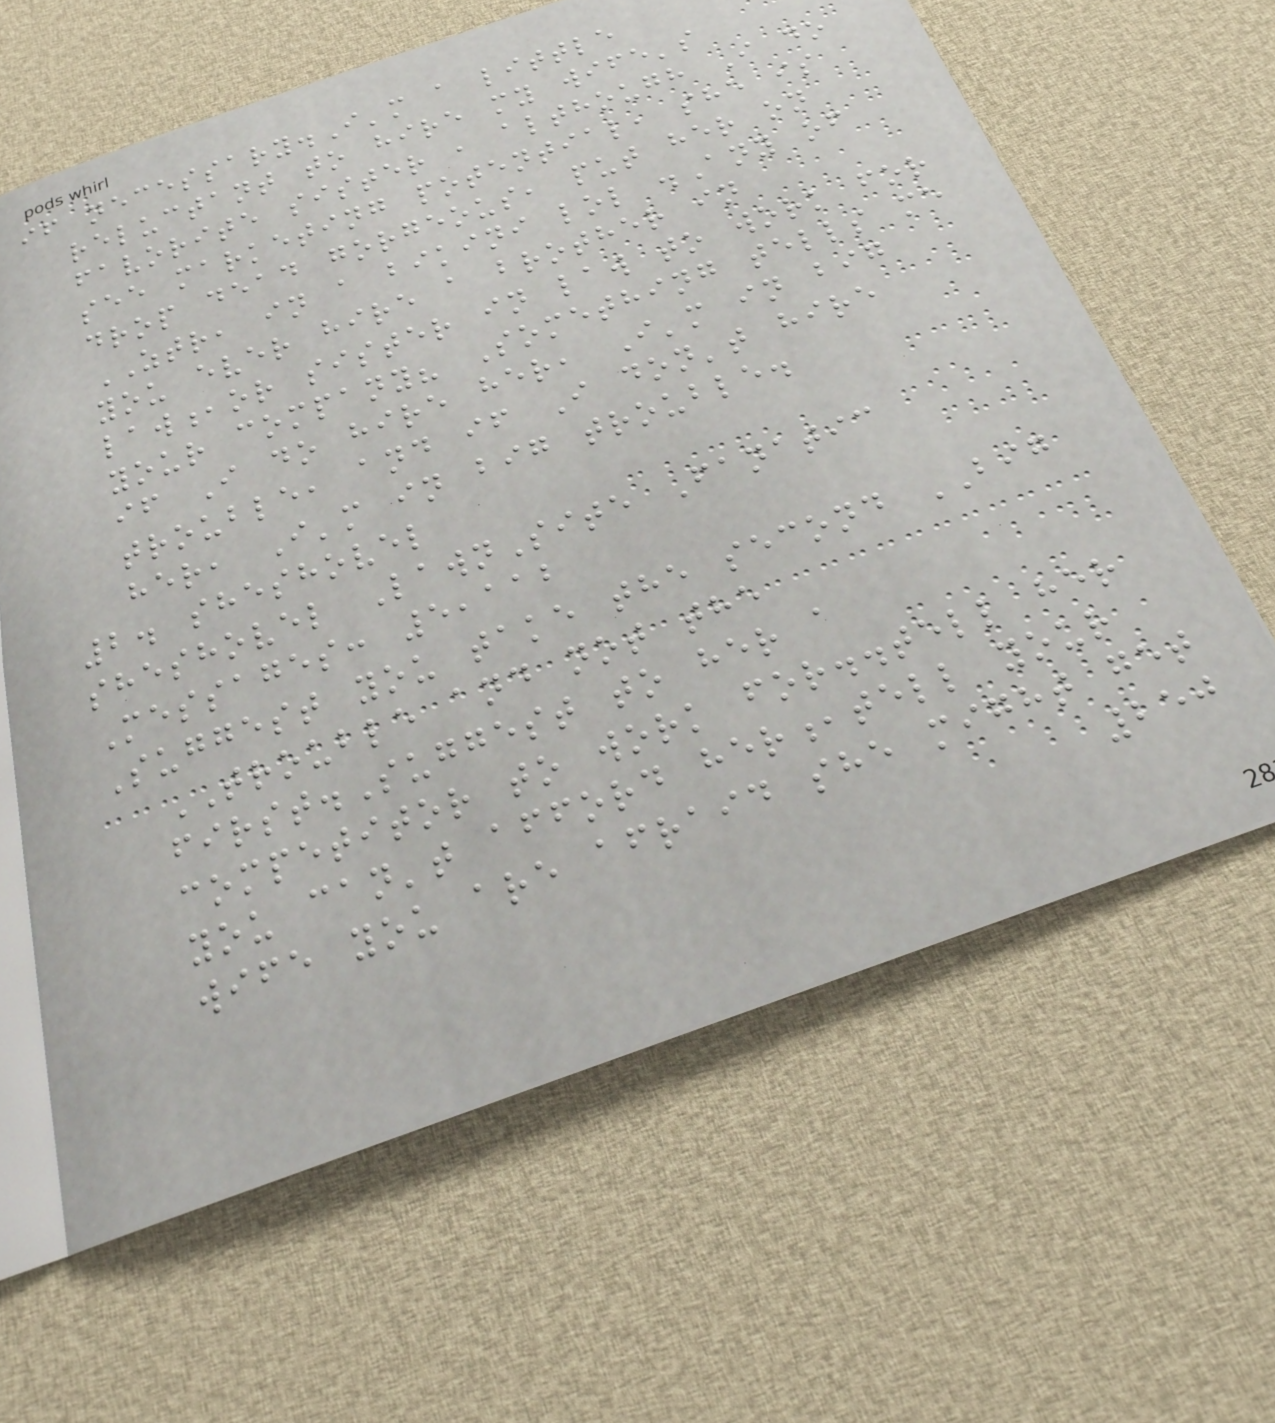if necessary.I'm a little
reluctant to hire my wife's
favorite sister , although I do
see marketing potential, she is
drop dead gorgeous, put her on
ZTR, in a bikini lol .Any of
you ever hire a brother in
law,or sister in law to work for
your company? Something tells me
if I do hire her, I'm in big
trouble, and if I don't hire
her, I'm in big trouble.
2. sheshovel
sheshovel LawnSite Fanatic
Messages: 5,112
Suggest you take the second BIG
TROUBLE and not the
first.Suggest to her a
competitor to work for..tell her
you can't afford her,tell your
wife you are afraid she might get
250
